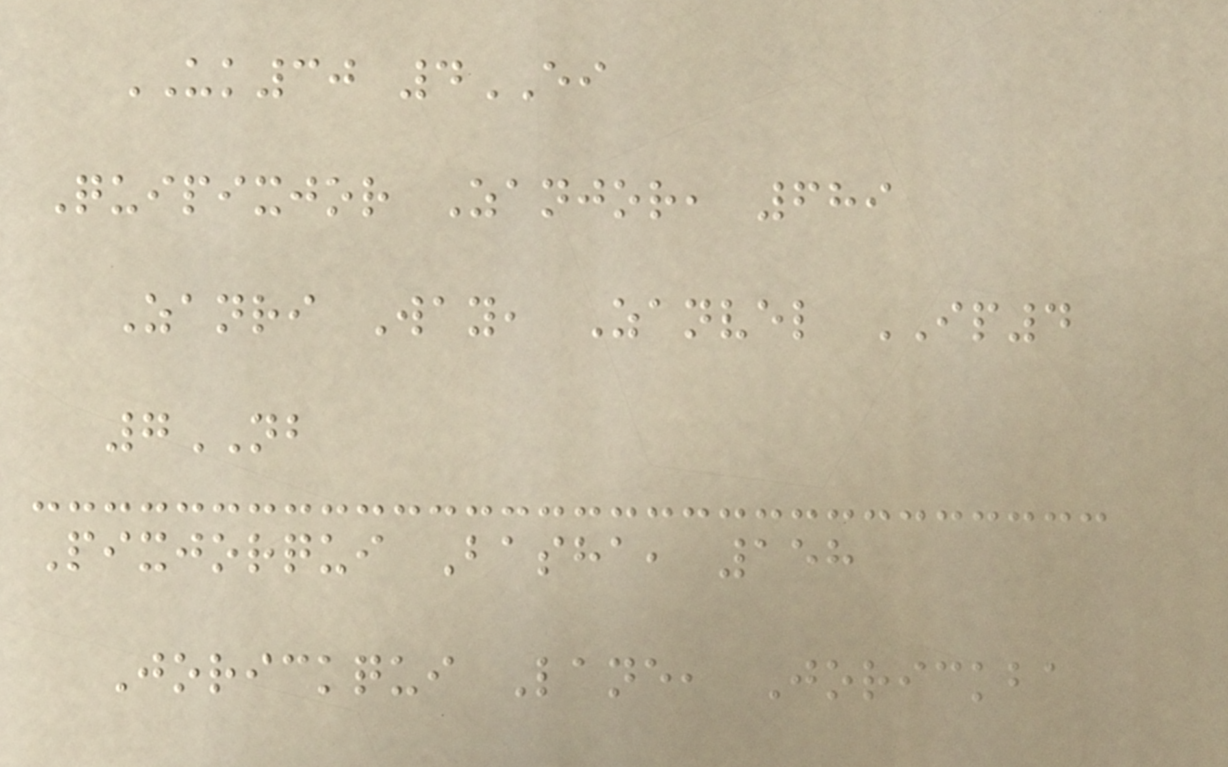UK30 4EI
Quipixjor Zanjor, 689
Zanri Way, Zanvel IP4
7NB
Pixjorqui Basha, 158
Jorickqui Lane, Jorickba
